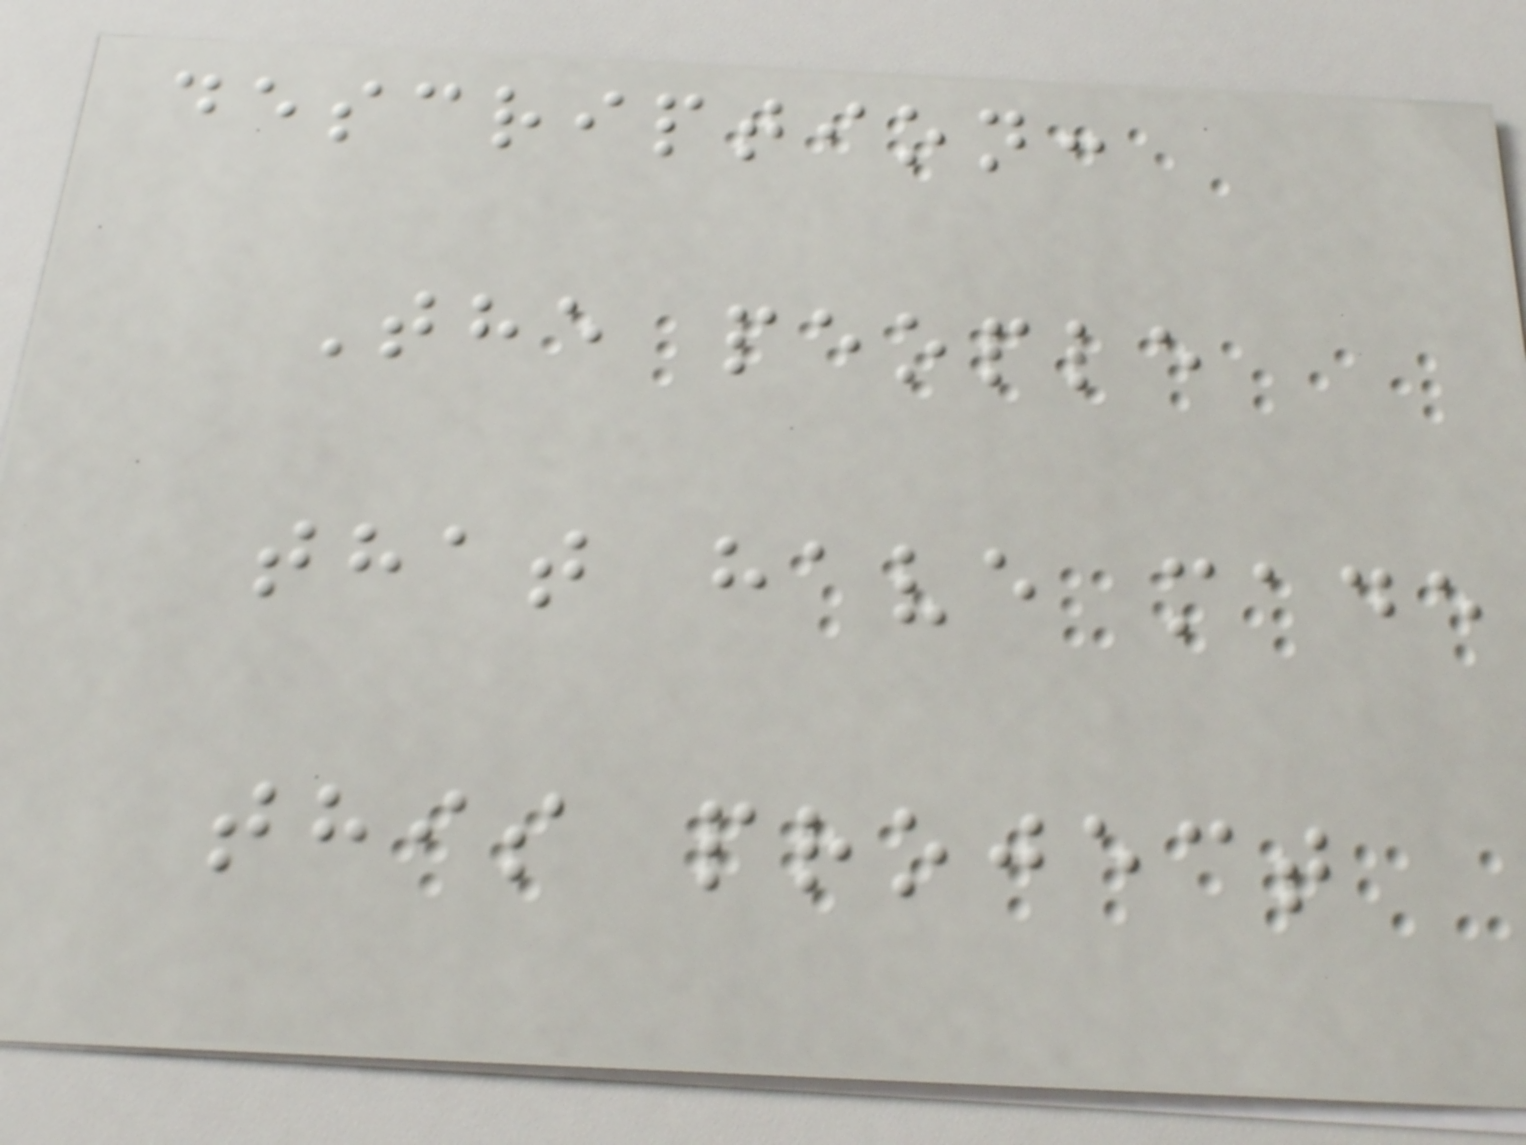description:
The people
that have made
this project
